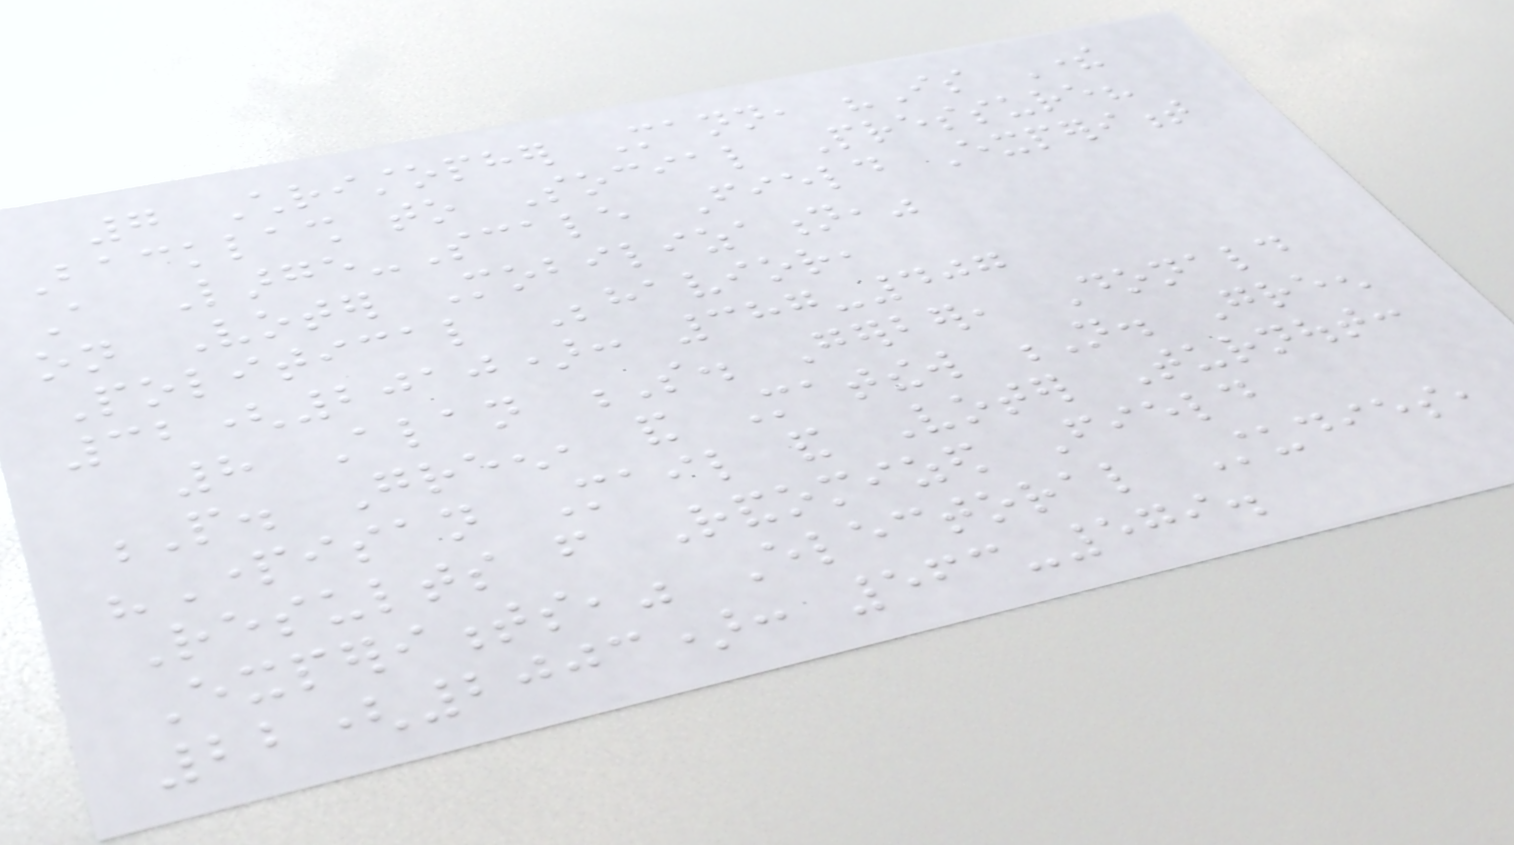7 Christopher Mann, "Is There
Backlash to Social Pressure?
A Large-Scale Field Experiment
on Voter Mobilization,"
Political Behavior,
32(2010): 387-407
8 Alan S. Gerber, Donald
P. Green, and Matthew N. Green
"Partisan Mail and Voter Turnout:
Results from Randomized Field
Experiments," Electoral Studies,
22(2003): 563-579.
